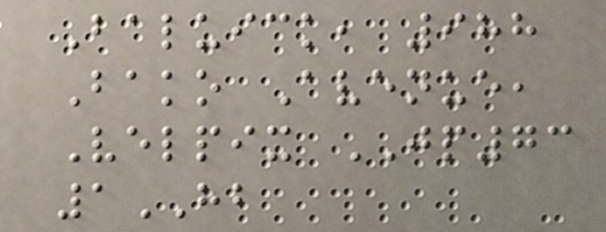Baluick, 988
Bako Avenue,
Velpix JP73
1HB
